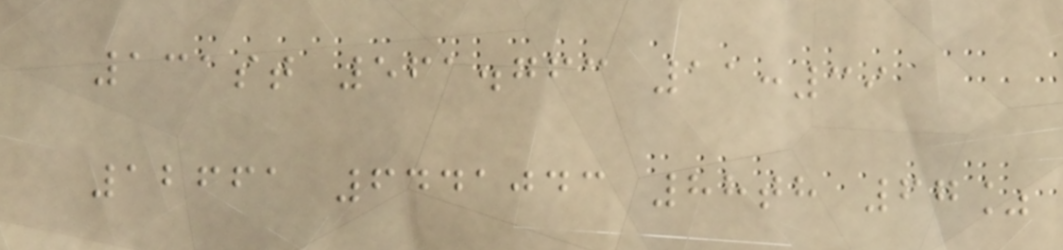131st 561.763 11:39
12661 6441043 88th 67%
